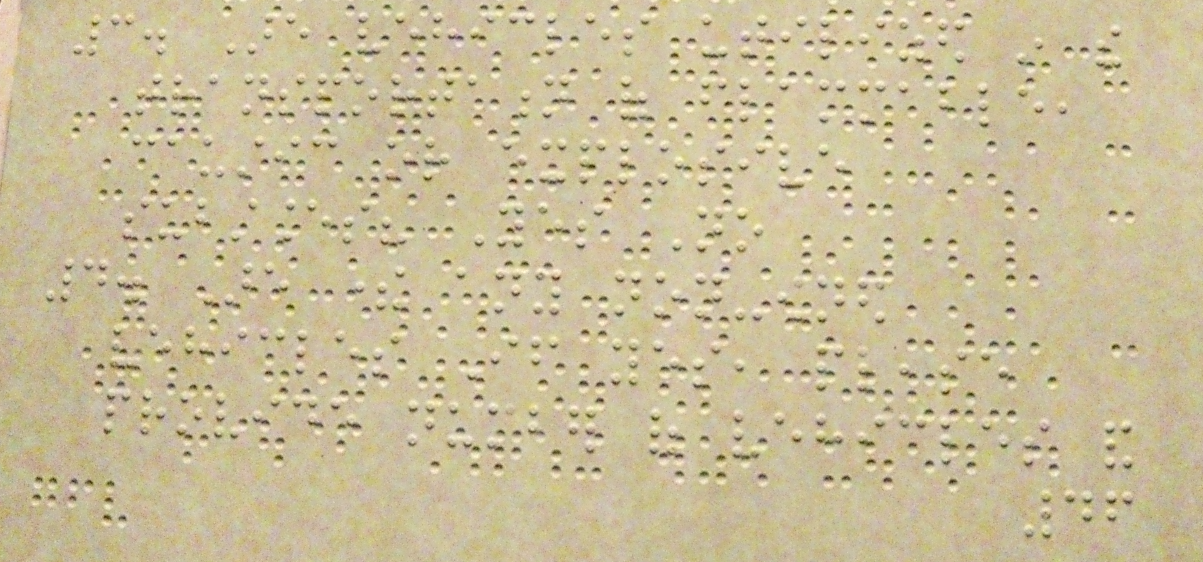3. Are vehicles utilized in the
transportation of flammable,
caustic or explosive
substances? Yes No
4. Are there any non-owned
vehicles If yes, please
provide number of vehicles and
46
